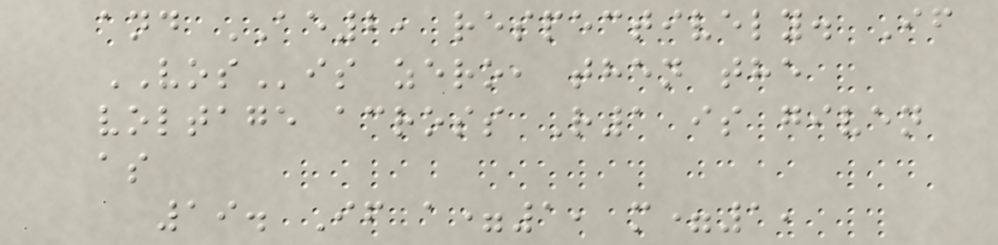and AE2, respectively. If
VOSis zero, then the
voltage across R1 is given
as
19. If a=1, m=1,
